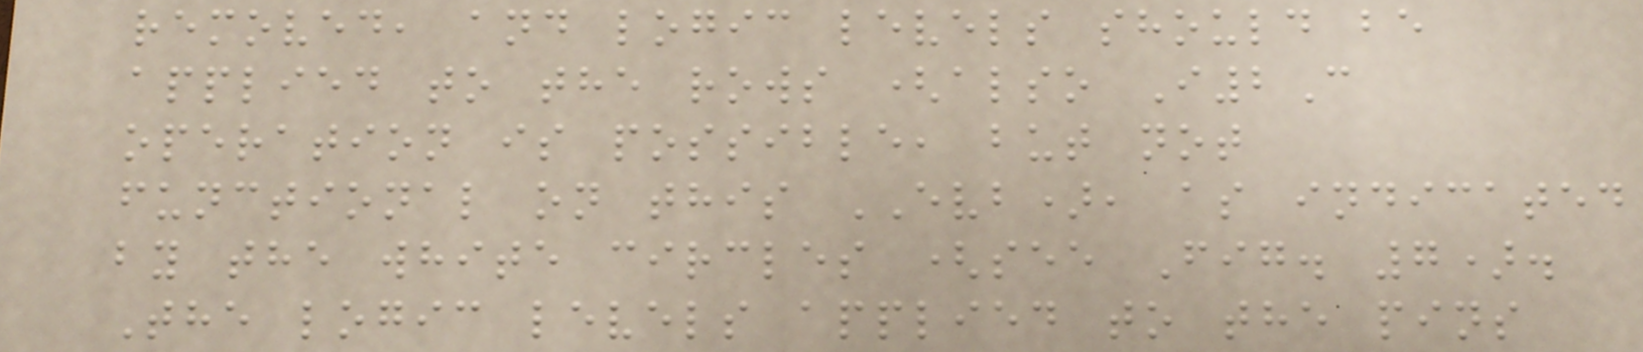removed, and logic levels should be
applied to the rows (also I2C
operation is possible, but not
functional on this EVB), as indicated
by the white circles (see Fig. 7).
The logic levels applied to the pins
